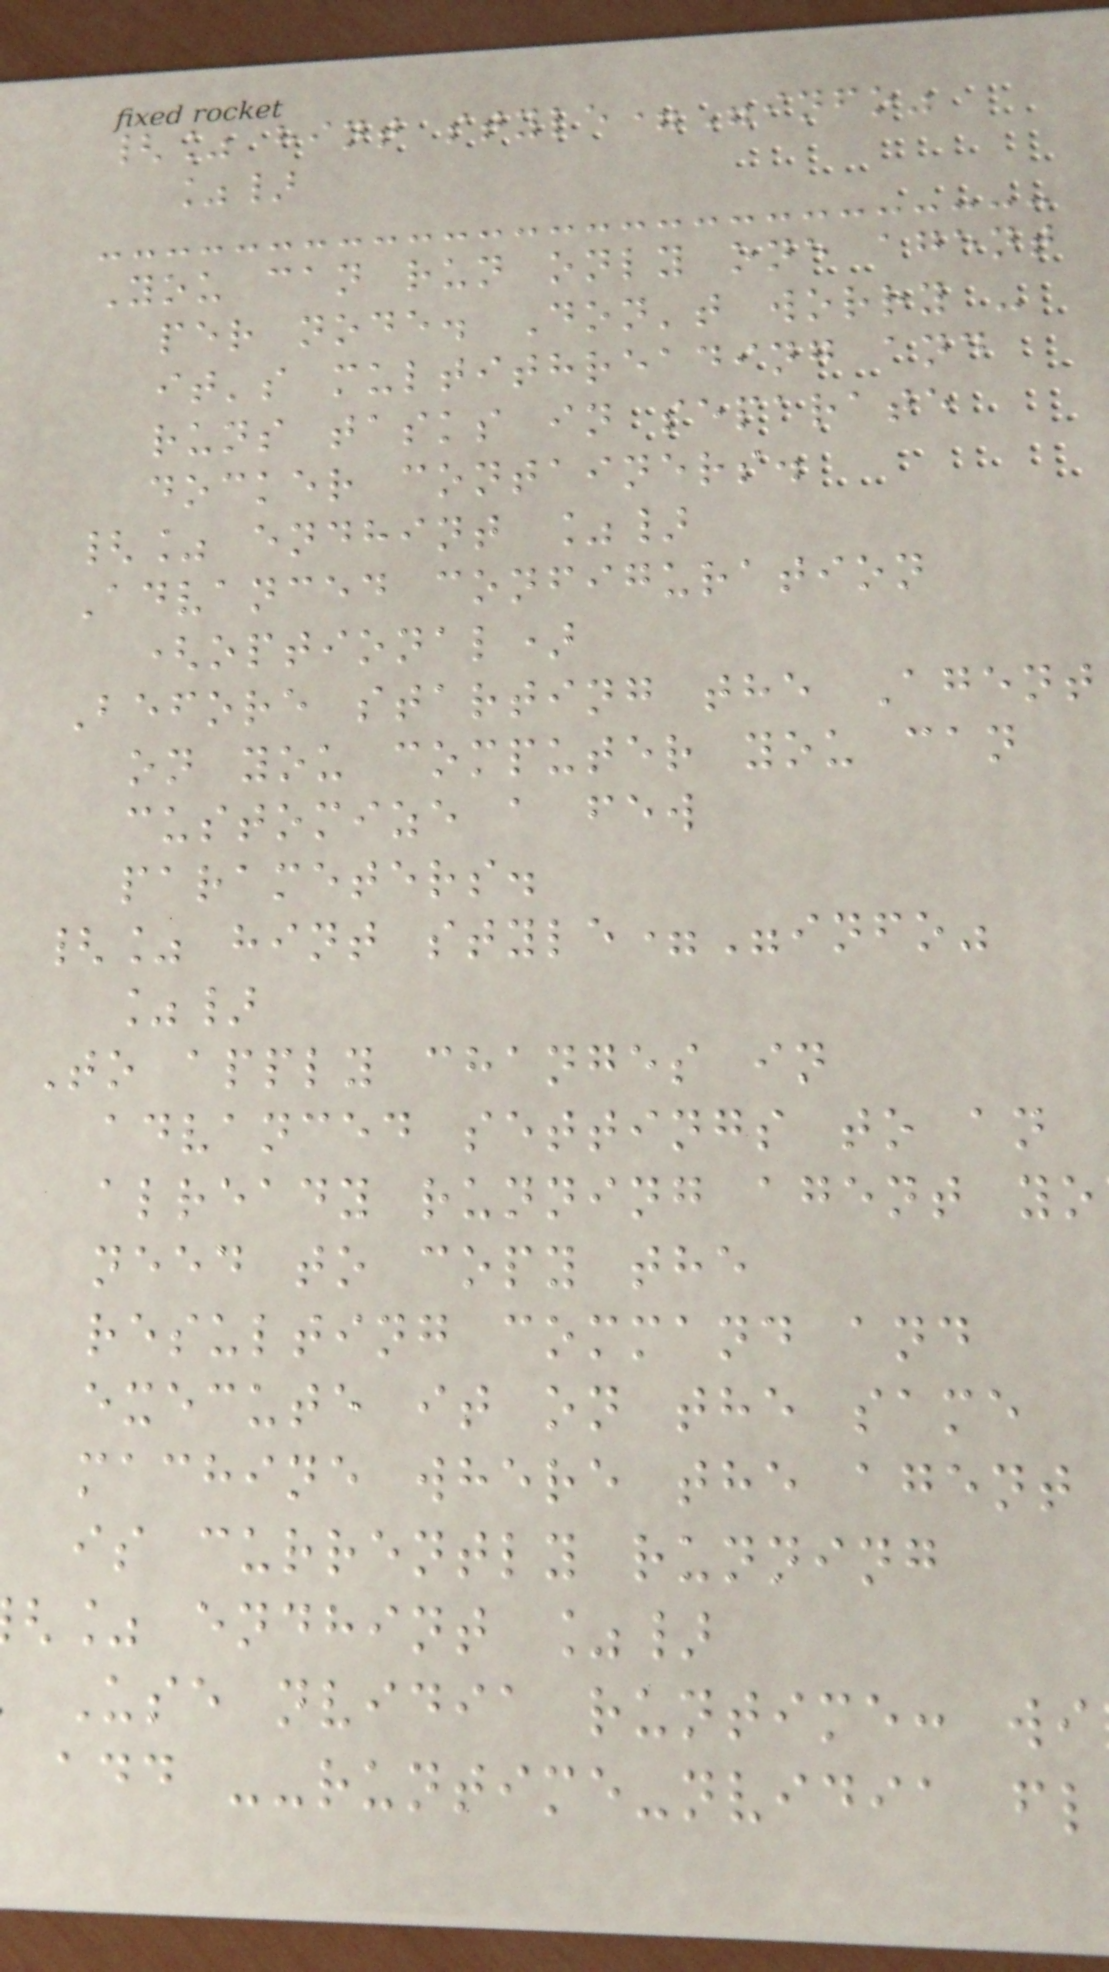{% hint style="info"
%}
You can run only one agent
per node. Don't worry -
it's multithreading and
runs tasks in separate
docker containers.
{% endhint %}
Advanced configuration
(optional)
Before starting the Agent
on you computer you can
customize a few
parameters.
{% hint style="info"
%}
To apply changes in
advanced settings to an
already running agent yo
need to copy the
resulting command and
execute it on the same
machine where the agent
is currently running
% endhint %}
Use nvidia runtime: wi
add --runtime-nvidia fl
